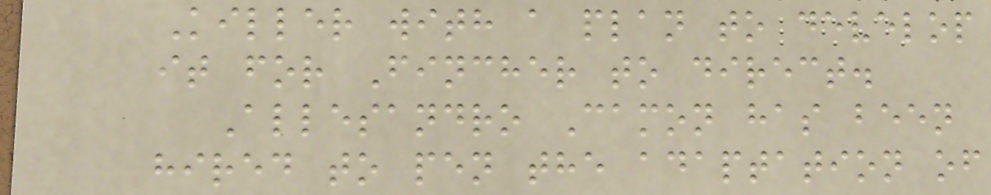Killer with a plan to develop
it for Fincher to direct.
Allesandro Camon has been
hired to pen the adaptation of
